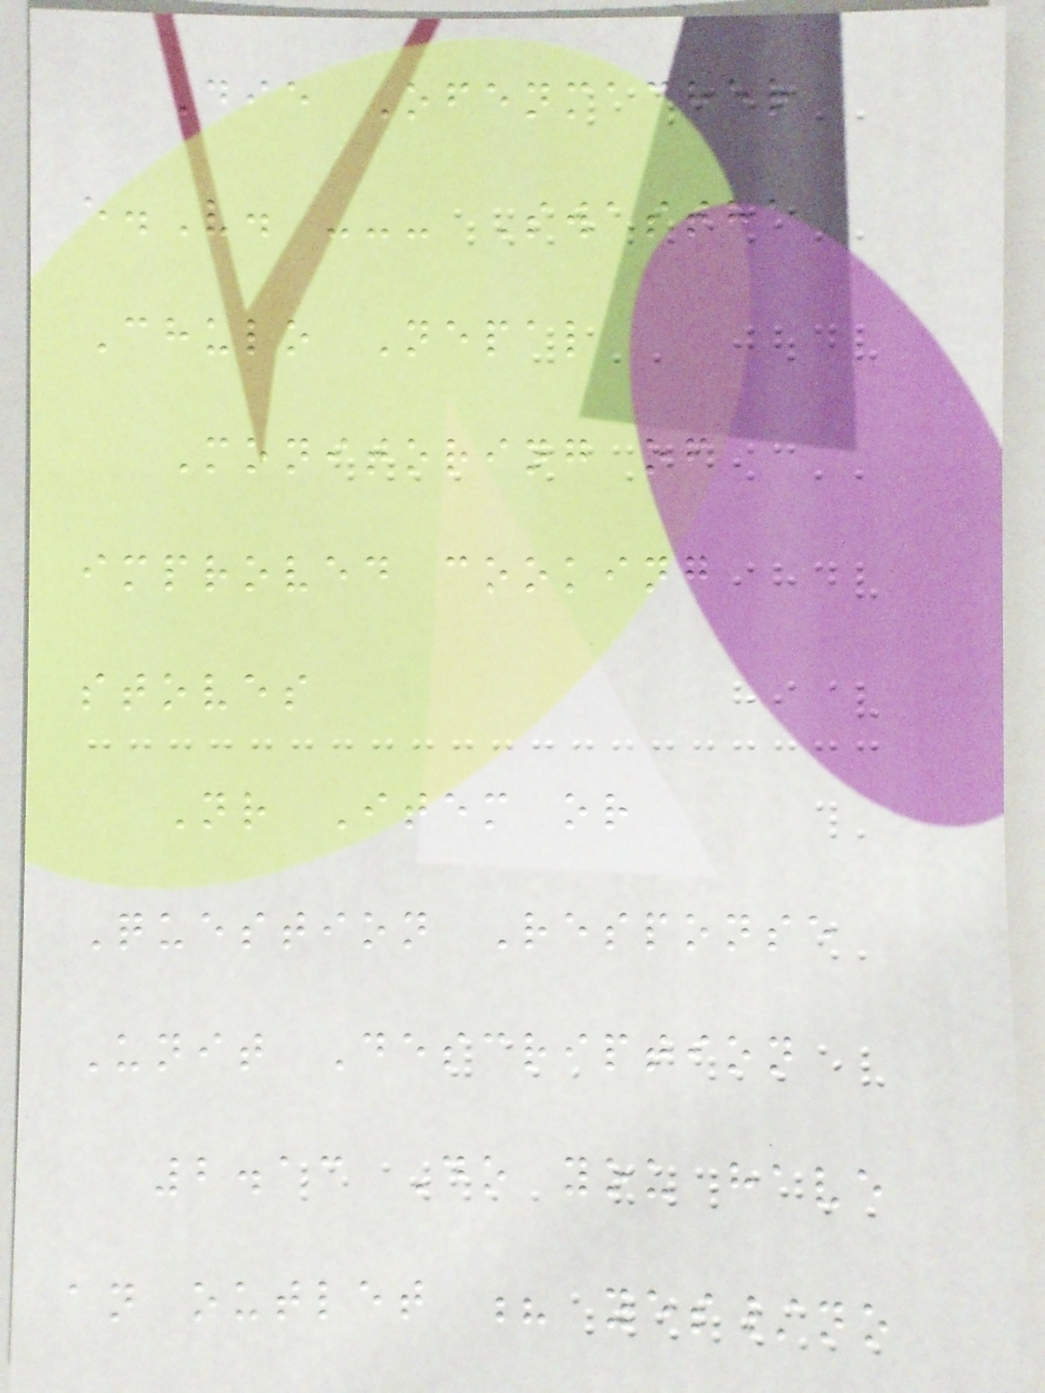Die Ofenmacher
e.V. --- Swastha
Chulo Nepal
Monitoring of
improved cooking
stoves
Nr Item or
Question Response
Unit Description
2.13 Do you have
an outlet ? yes/no
